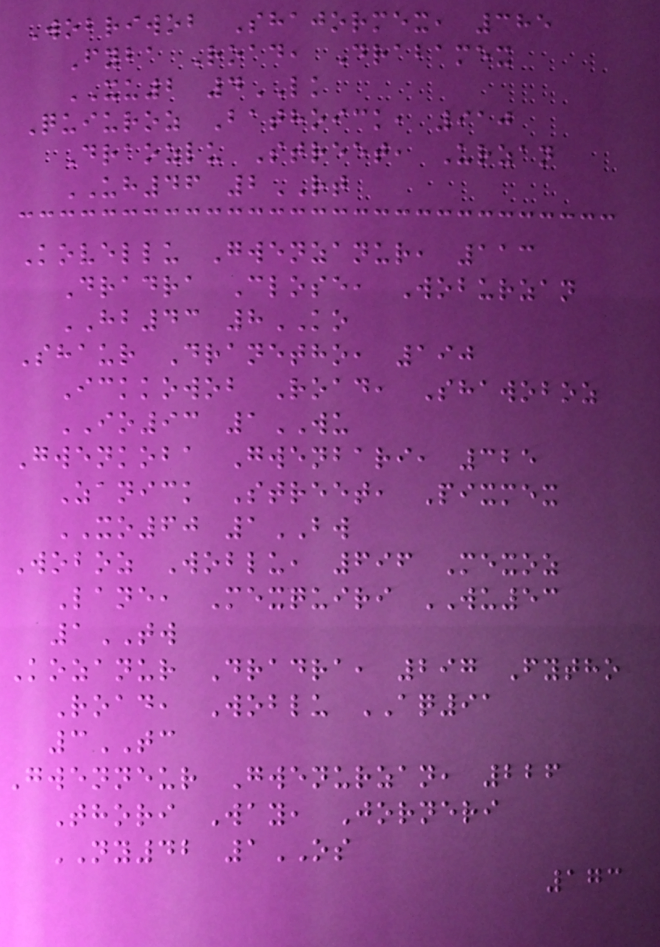Wobriwob Shajormex, 385
Fyba Road, Drabamex
XU2 4LK
Quiuroz Bathoick, 910
Draozlu Street, Urzan
UH46 2RT
Kovellu Gwenzanur, 113
Dradra Close, Woburzan
HB43 8KO
Shaur Dranetho, 190
Ickkowob Road, Shawoboz
IO93 1WU
Gwenkoba Gwenbari, 325
Zanick Street, Pixmex
XO60 1BW
Woboz Woblu, 696 Mexoz
Lane, Mexquiri WU53
1TW
Kozanur Dradra, 297 Fytho
Road, Woblu AQ91
3TC
Gwenneur Gwenurzan, 226
Thori Way, Jorneri
NY42 1OS
173
